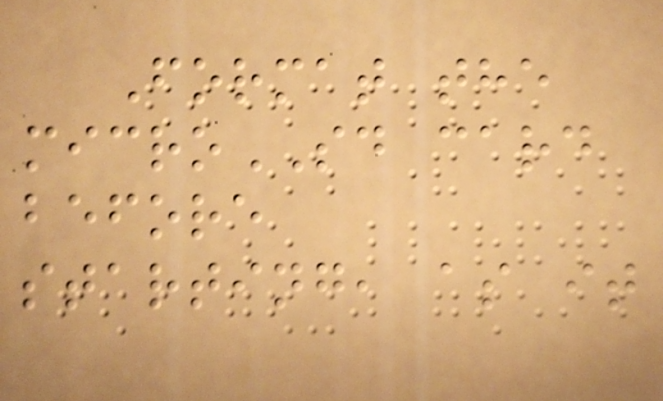Format the
microSD card
before
starting, as it
